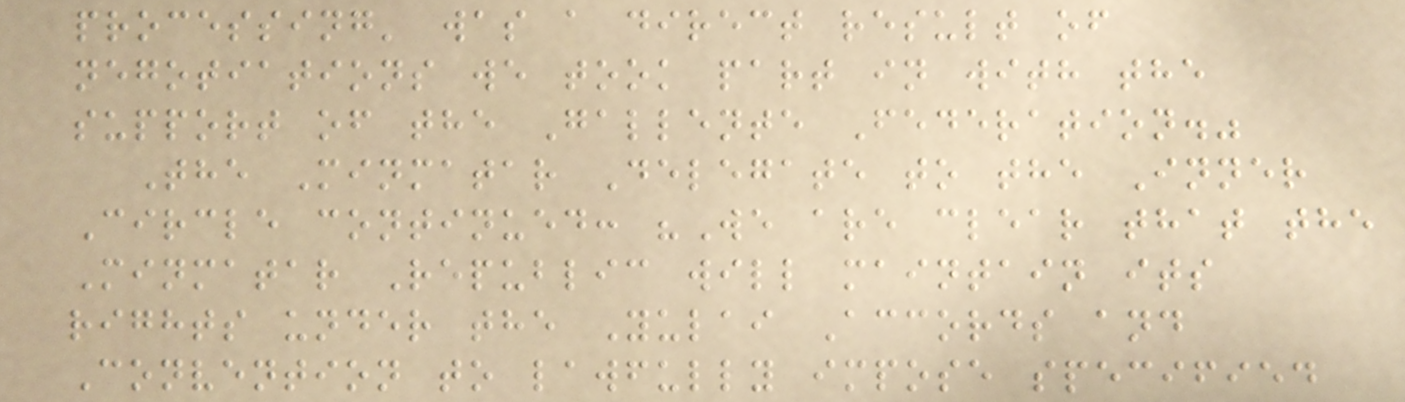processing' was a direct result of
negotiations we took part in with the
support of the Gallente Federation."
The Minmatar Delegate to the Inner
Circle continued: "We are clear that the
Minmatar Republic will maintain its
rights under the Yulai Accords and
Convention to lawfully impose specified
